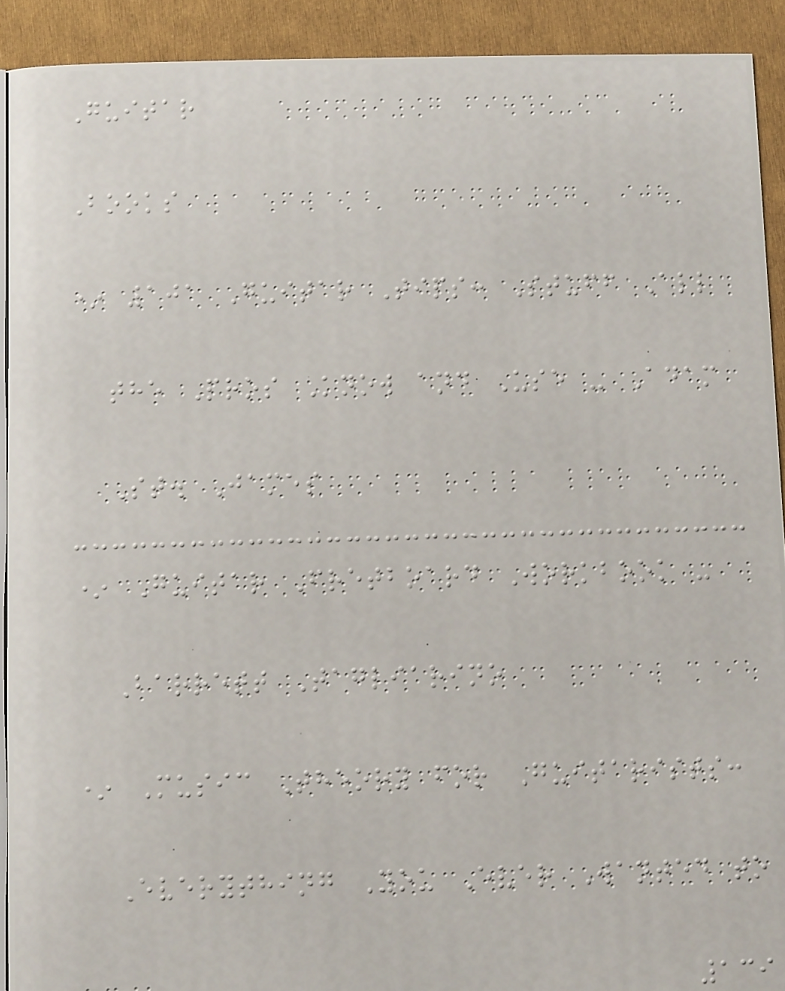Guitar
Books
* 101 Guitar Tips: Stuff All
the Pros Know and Use - Adam
St. James
* Guitar Fretboard Workbook -
Barrett Tagliarino
* Music Theory for Guitarists:
Everything You Ever Wanted to
139
